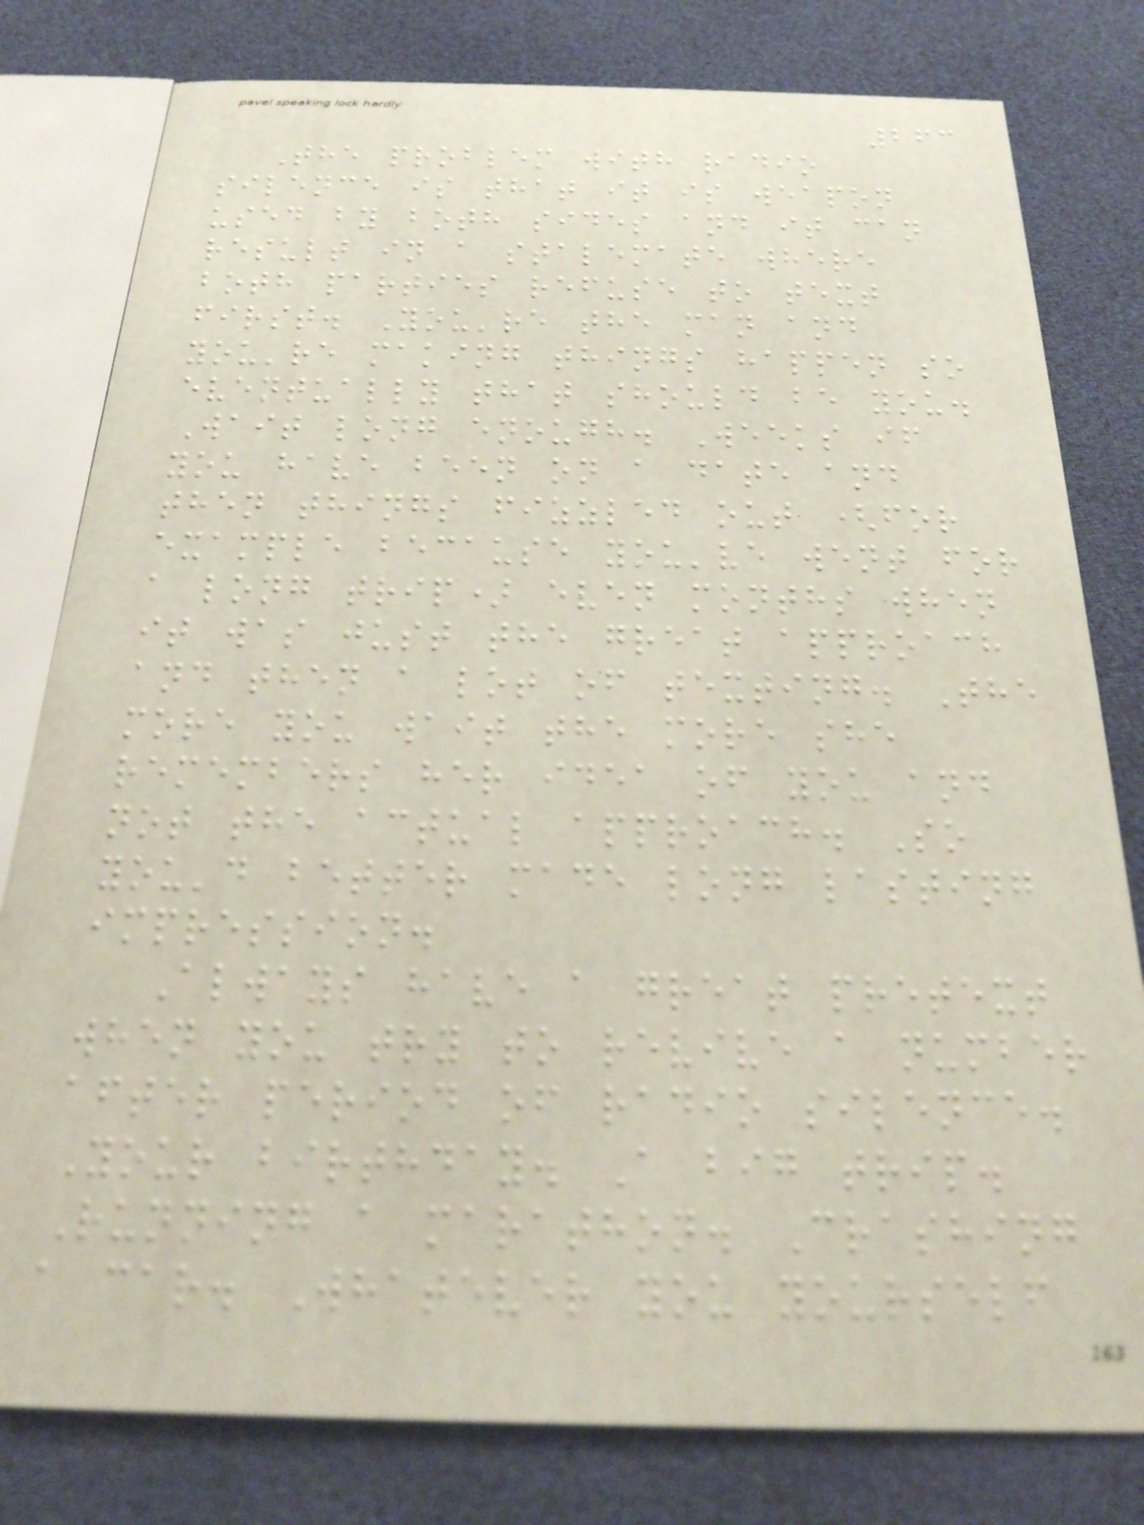263
The problem with radio
silence is that it is weapon
used by both sides and it can
result in a stalemate where
both parties refuse to text
first. You're the man and
you're making things happen so
eventually that should be you.
Wait long enough. Weeks if
you have been on a date and
then things fizzled out (for
example because you've went for
a long trip) even months when
it was just the great approach
and then a lot of texting. The
more you wait the more she
remembers her idea of you and
not the actual approach. So
you'd better made long lasting
impression.
Always have a great pretext
when you try to revive a number
after period of radio silence.
Your birthday. A big trip.
Running a marathon. Crashing
a car. Whatever you yourself
